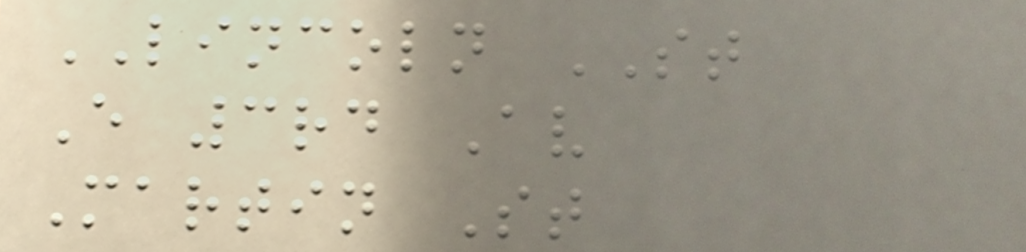LINCOLN ST
E 3rd Av
Martin St
